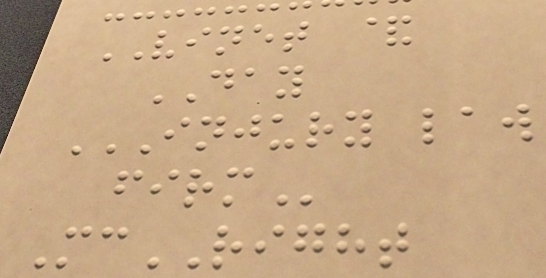VINET &
DAY
INJURY LAW
FIRM
McRIGHT
